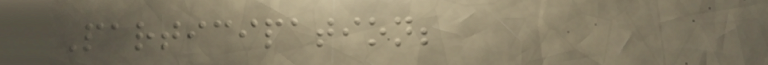Participation;
